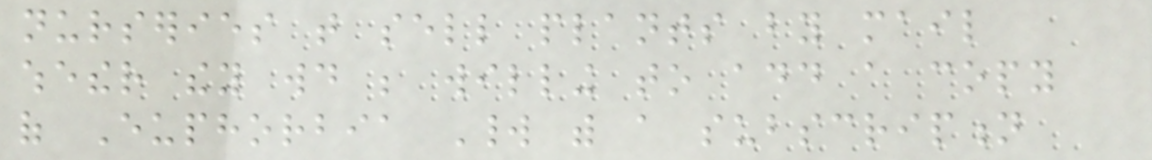nurseries that sell plants by mail
whether they would be willing to add a copy
of Euphorbia World with a subscription
